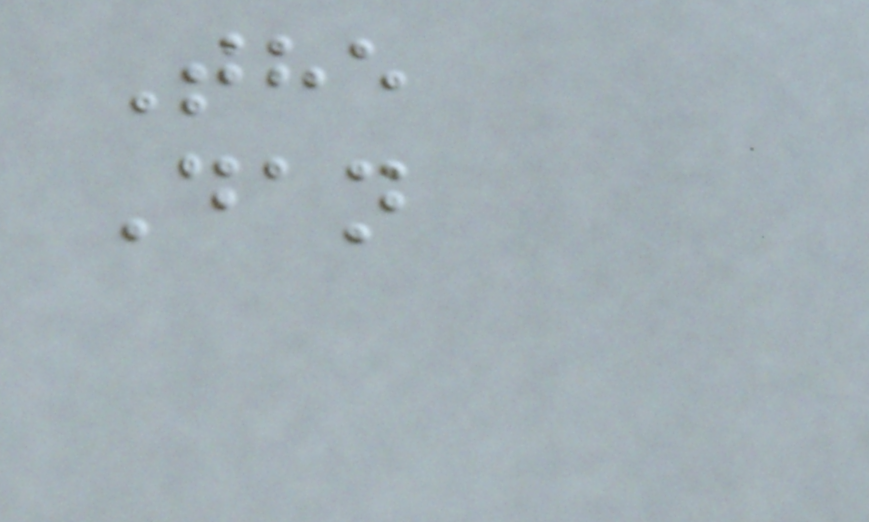The
Dan
